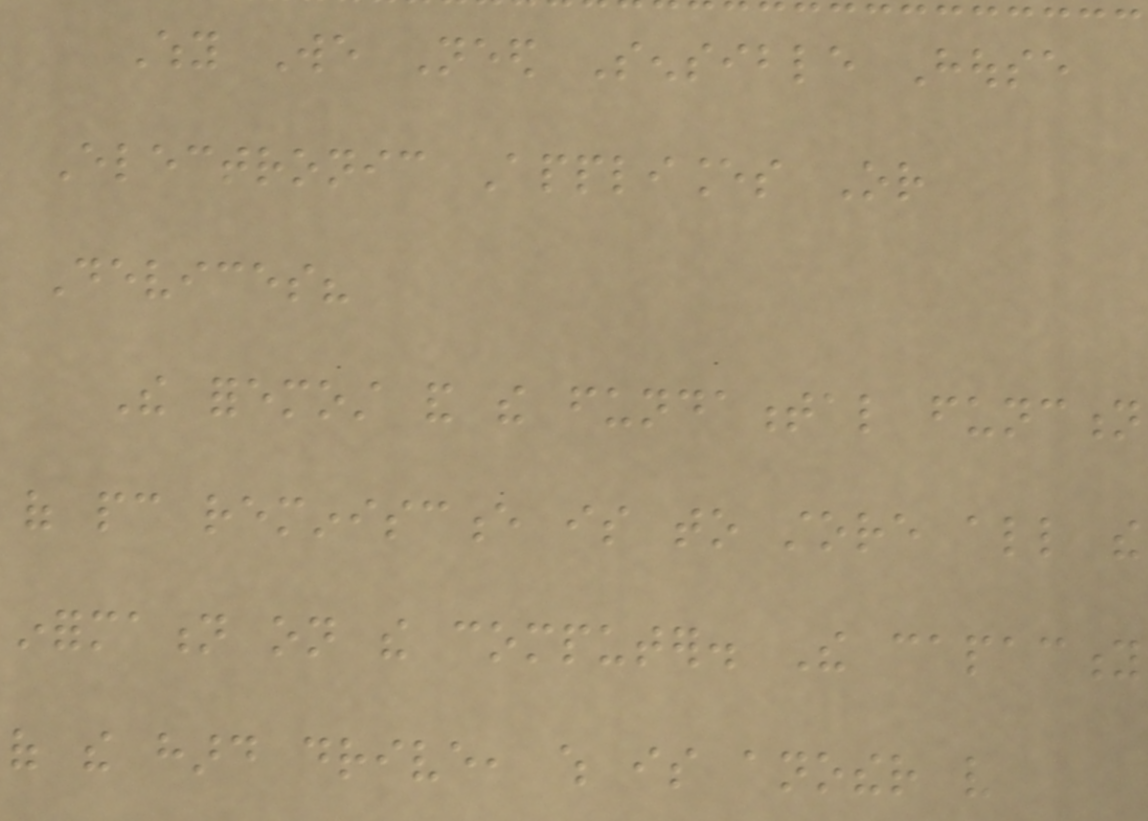Why We Need Sensible House
Electronic Appliances Or
Devices?
The foremost and the fundamental function
of pc reminiscence is to store all the
information on the computer. The capacity
of the hard drive, which is another very
